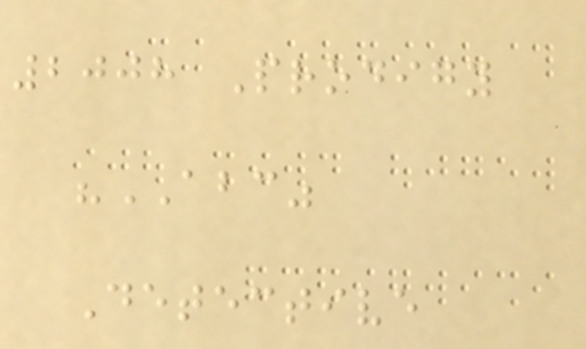2008 Prodigy
"ABC"
Detective
